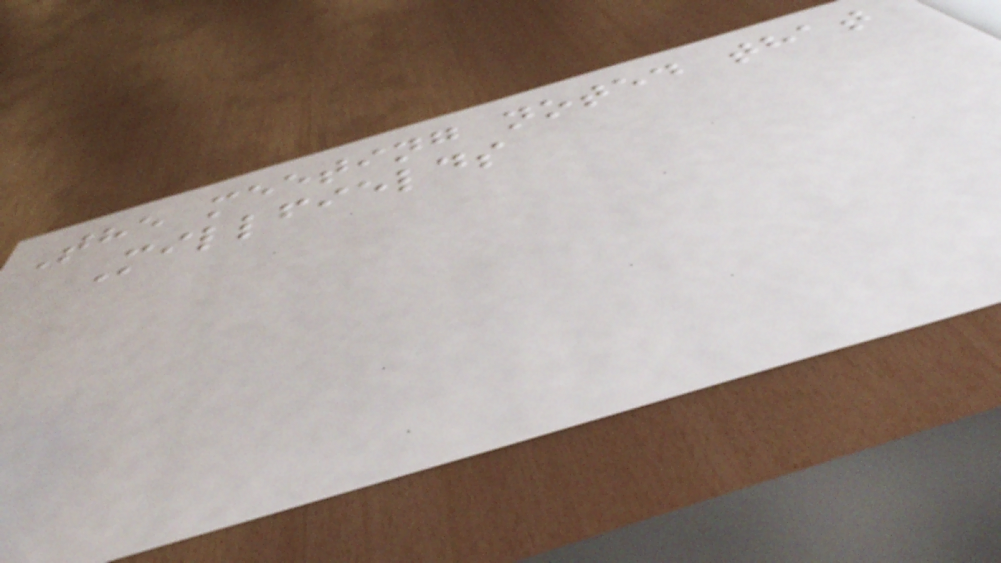The meeting noted that
Millfields
